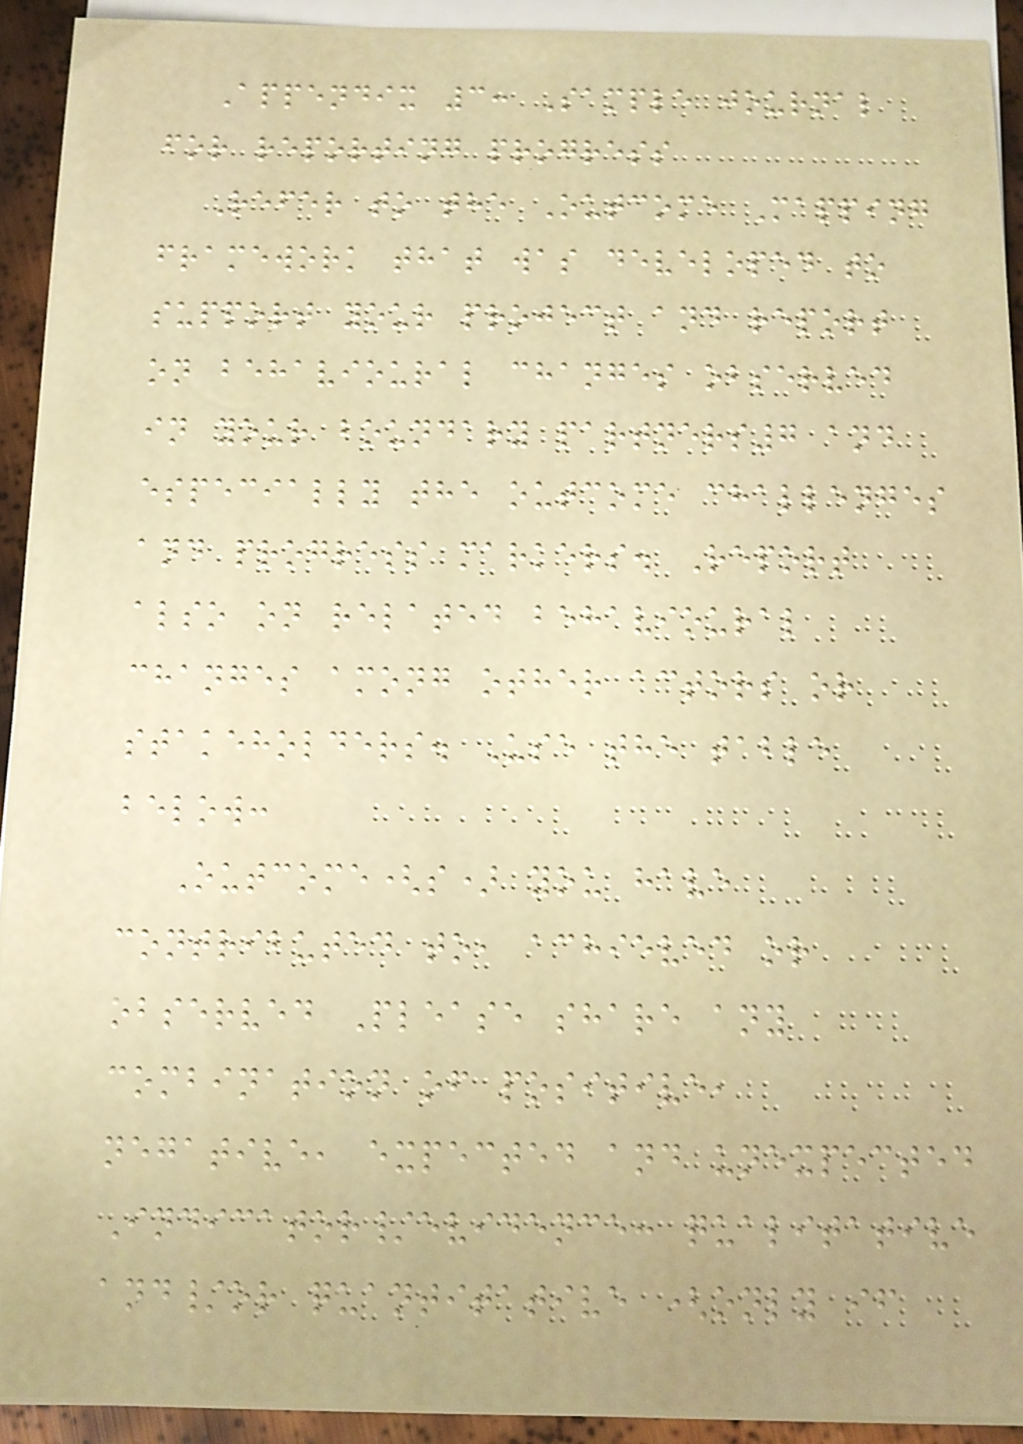Appendix 3: Sample journal
for reporting progress
Refer to the Outcome Mapping
framework that was developed to
support your project and report
on behavioural changes observed
in your boundary partners7 and
especially the outcome challenges
and progress markers. Report
also on related behavioural
changes among other actors or
stakeholders. Use the table
below:
Outcome(s) you have
contributed to, achieved or
observed Please share any
combination of positive,
negative, expected and unexpected
Indicator/evidence: qualitative
and/or quantitative (only if
